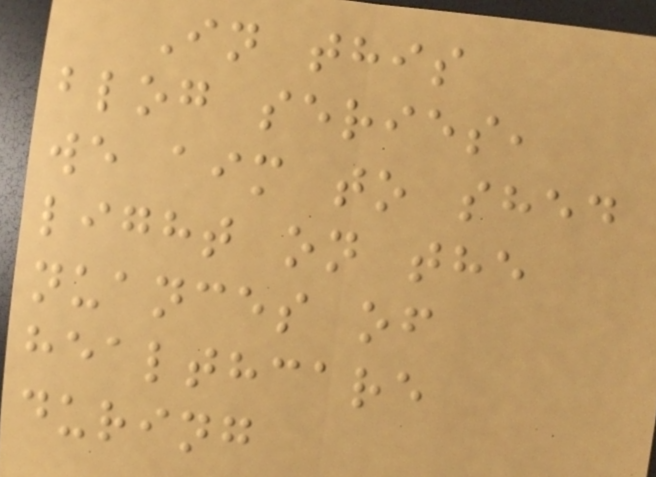In this
blog series,
we aim to shed
light on the
nuances of
healthcare
during
